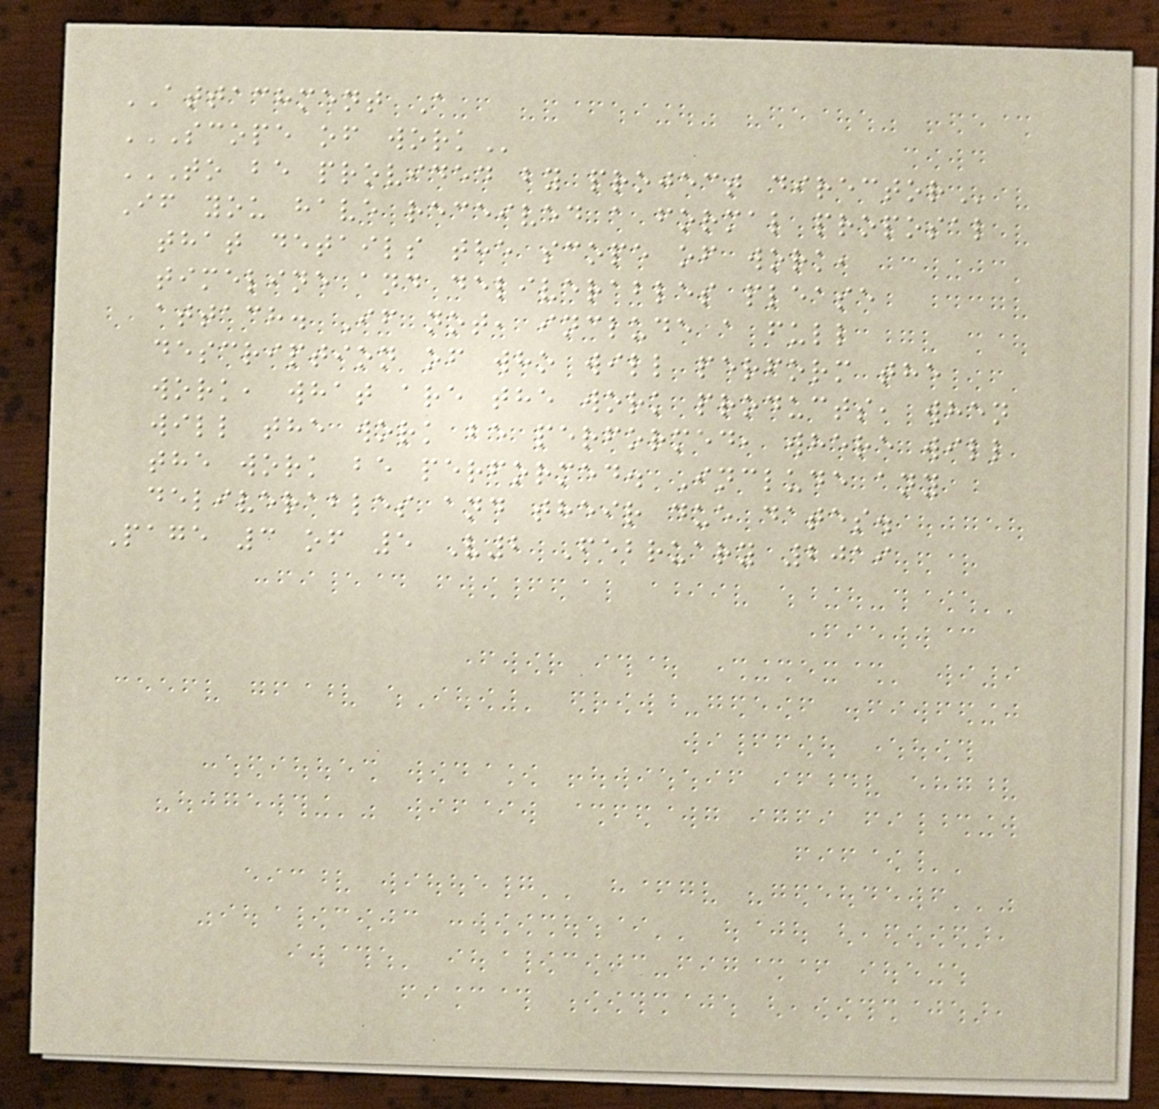ATTACHMENT A
SCOPE OF WORK
TO BE PROVIDED BY PROJECT DIRECTOR
If you have received a formal proposal
that details the scope of work,
timeline and deliverables please
attach. If not, include a full
description of who will perform the
work, what are the work products, when
will the work be performed, where will
the work be performed. Include any
deliverables and their due dates.
Page 3 of 5 V2 February 2019
